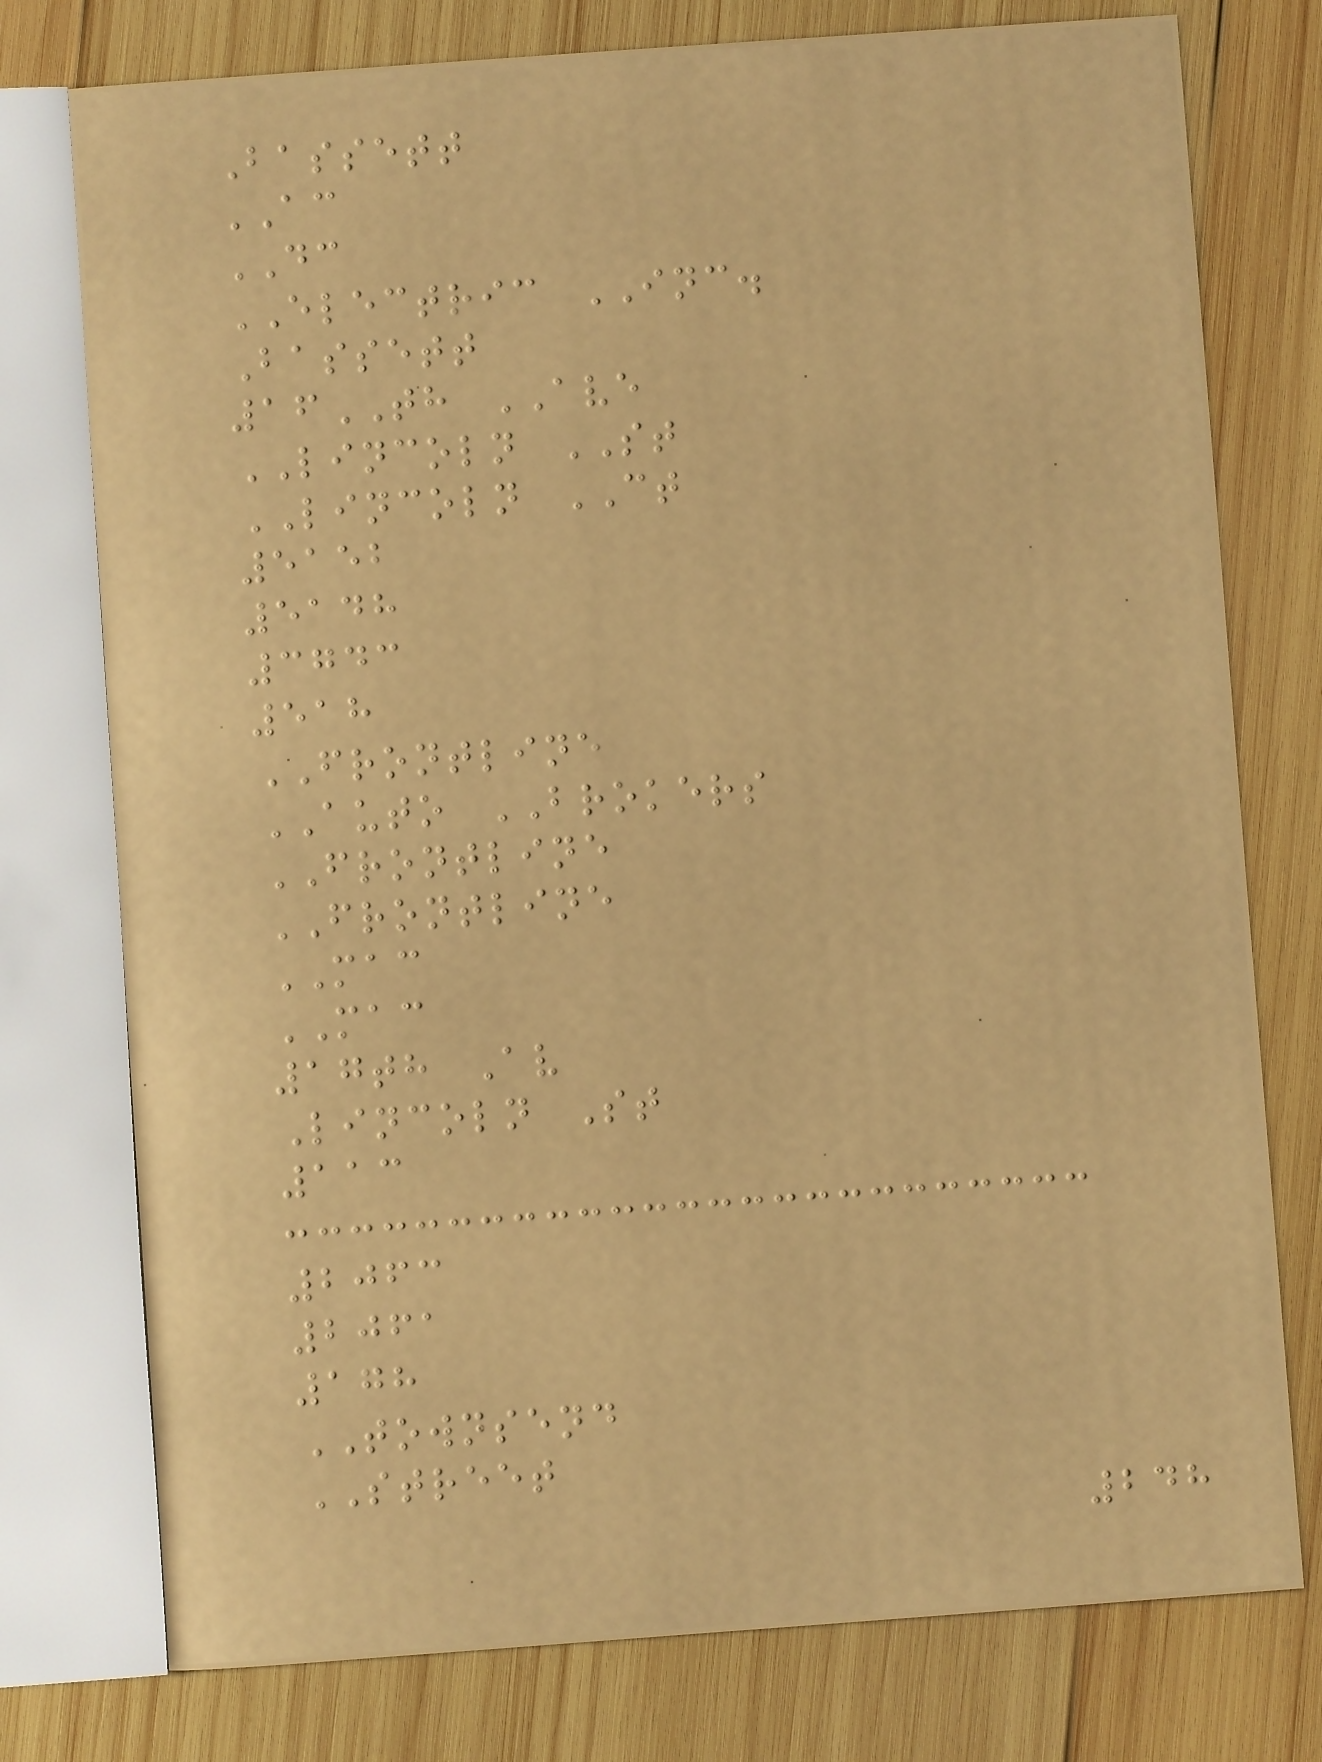Bassett
AC
DC
ELECTRIC INC.
Bassett
16TH AVE
LINCOLN ST
LINCOLN CT
5152
5148
3743
518
FRONTLINE
AUTO BROKERS
FRONTLINE
FRONTLINE
MAC
MAC
17th Av
Lincoln St
113
2063
2061
178
TOWNSEND
STREET
248
